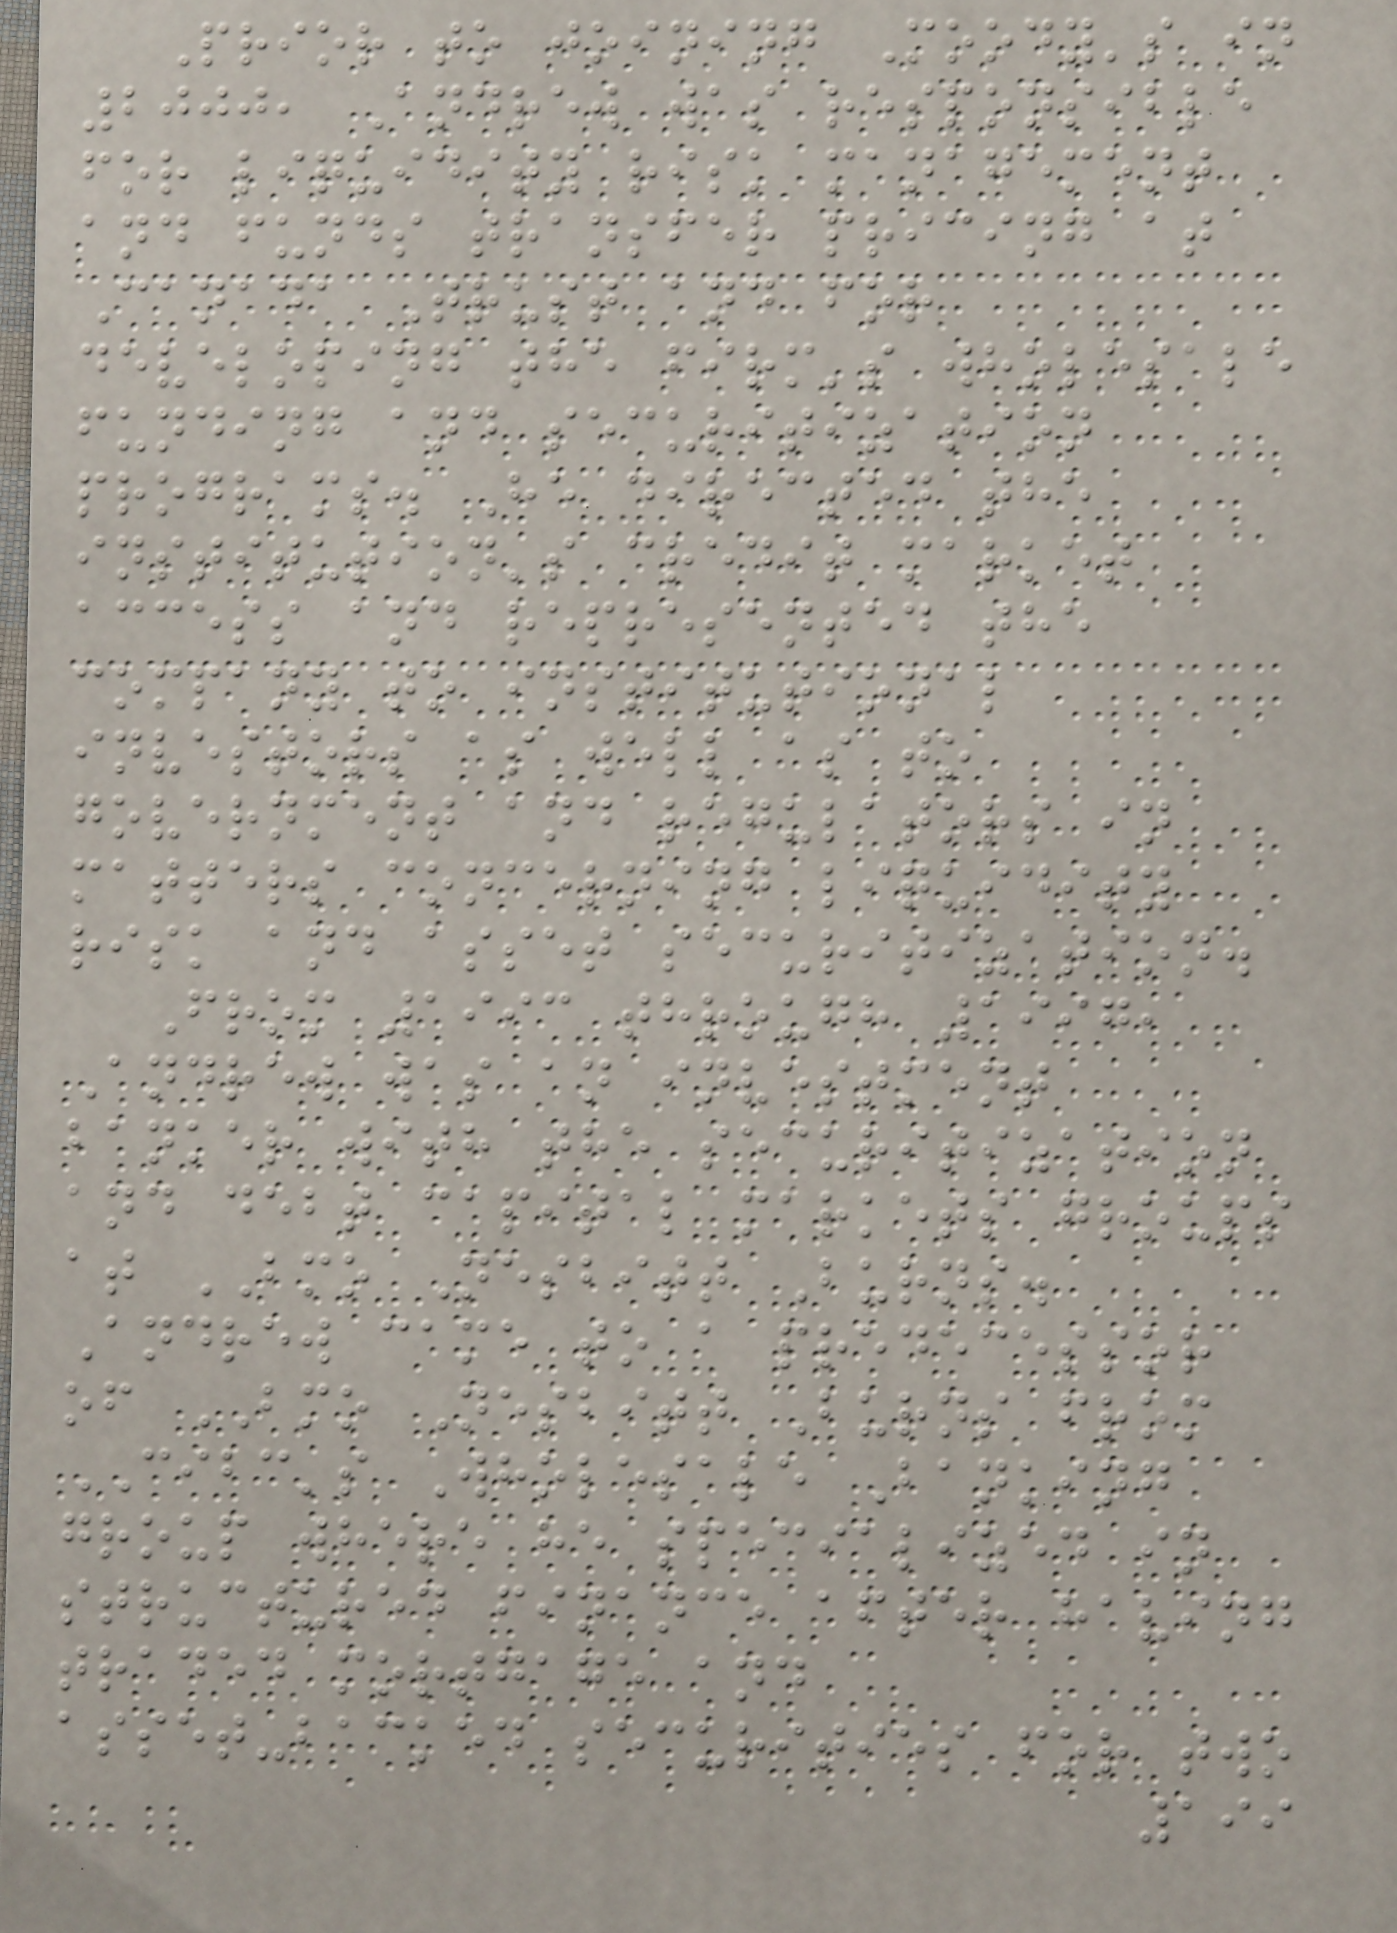Prior to joining Moody's in
2000, Andrew was responsible
for liquidity risk management
and funds transfer pricing at
Canada Trust and for
developing the firm's wholesale
funding and securitization
programs. He directed the
institution's credit market
access and represented the
company to institutional
investors as well as to
government and regulators in
matters concerning liquidity
risk and asset securitization.
From 1993 through 1997,
Andrew was an investment
banker with the securitization
and debt capital markets groups
at BMO Nesbitt Burns.
Andrew came to a predecessor
of BMO Nesbitt Burns from
CIBC's Wholesale Banking
group where he specialized in
structured finance after having
traded mortgage and
asset-backed securities for two
199
